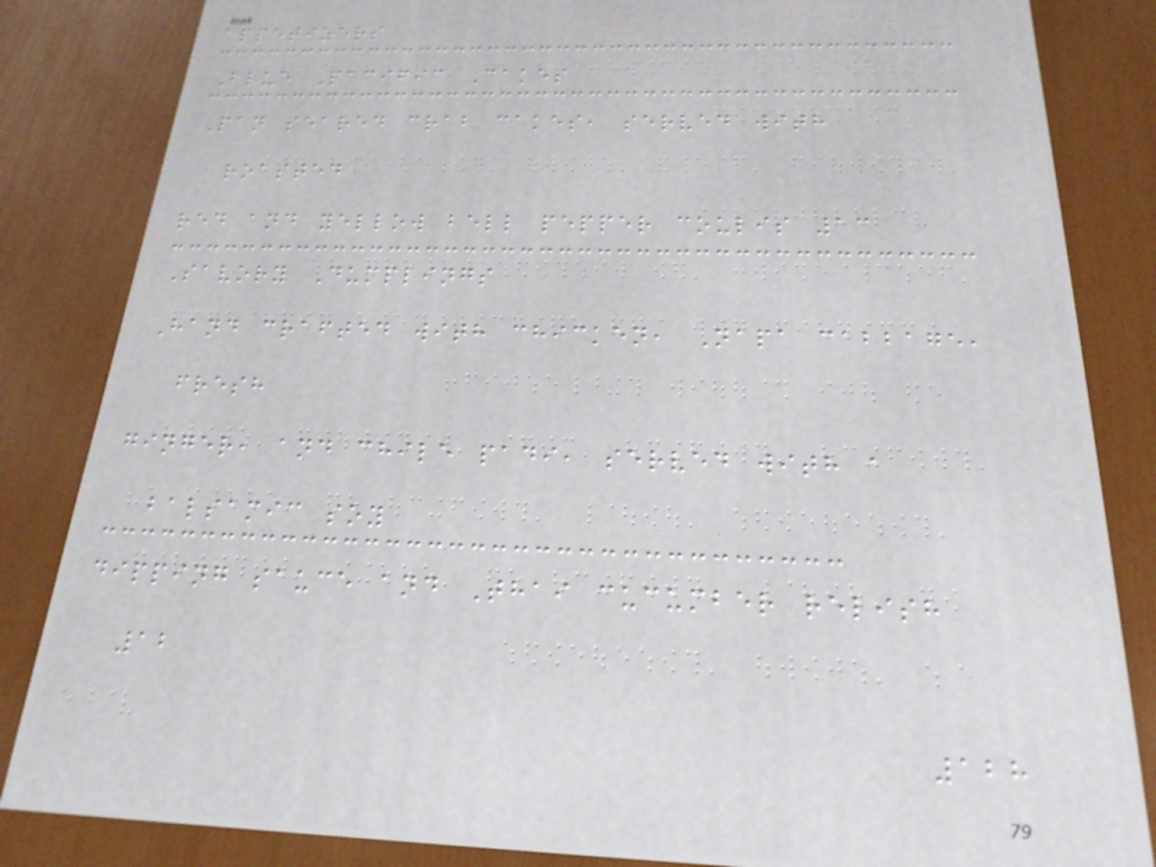appetizers
Blue Pacific Cakes
Pan seared crab cakes, served with
roasted
red and yellow bell pepper coulis 13
Savory Dumplings
Hand crafted with chicken, Napa cabbage,
fresh
ginger, and chile padi, served with a
balsamic soy
dipping sauce and Thai cucumber relish
12
128
